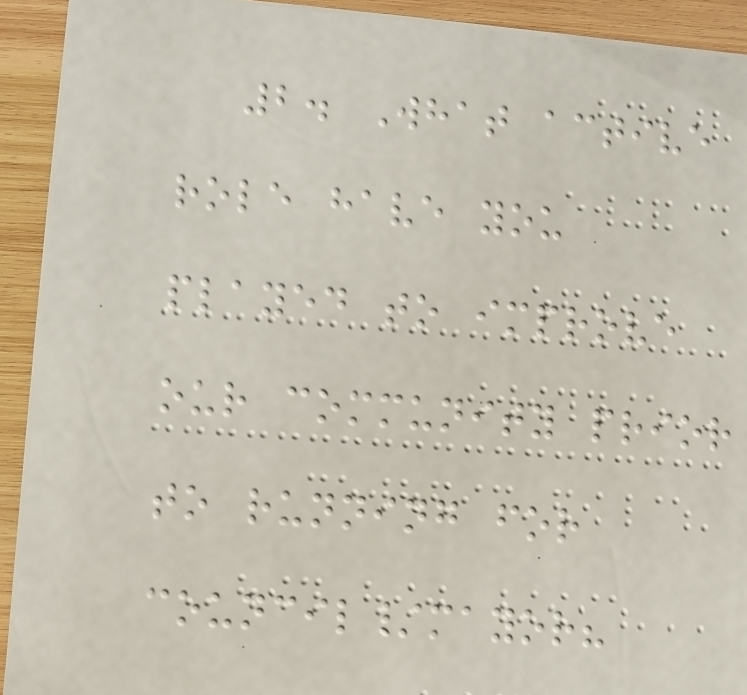2. What active
role have you
played to improve
our community prior
to running for
council/mayor?
